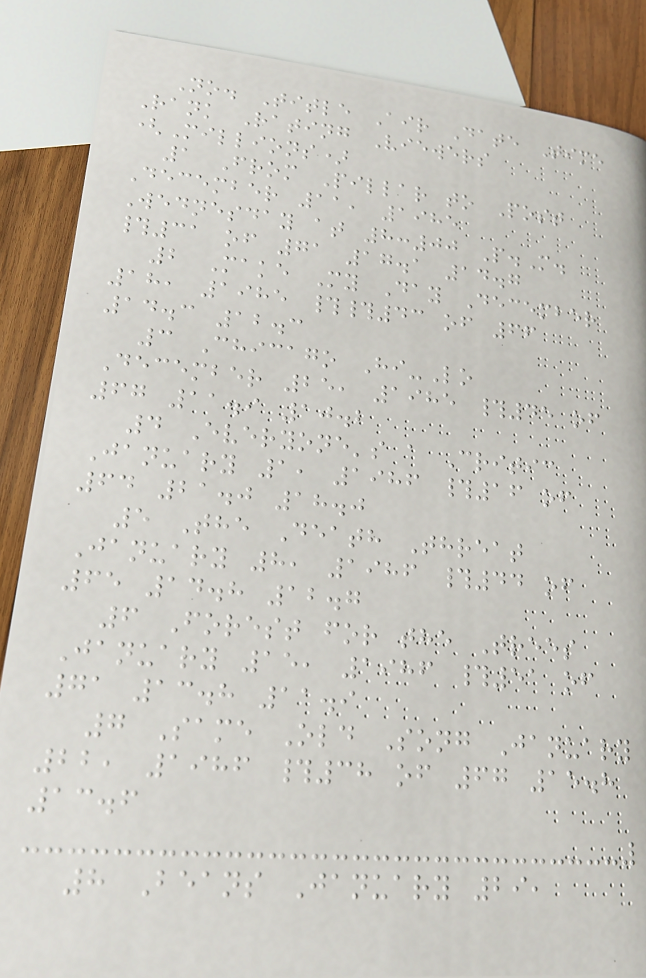No. Title Air Date Time
Rank Rating Viewers
(Millions)
1 From Pillar to Post
December 11, 1985
Wednesday at 8:00 P.M.
#31 of 71 17.1 14.7
2 Make My Day December
18, 1985 ##43 of 66
14.3 12.3
3 Chicago Hi-Lo
December 25, 1985 #45 of
67 11.9 10.2
4 Everyone's a Critic
January 1, 1986 #16 of
64 21.0 18.0
5 The Death Threat
January 8, 1986 #44 of
65 14.8 12.7
6 Forest for the Trees
January 15, 1986 #51 of
71 13.8 11.9
7 Same Old Song January
22, 1986 #38 of 67 15.8
13.6
8 Beans January 29,
